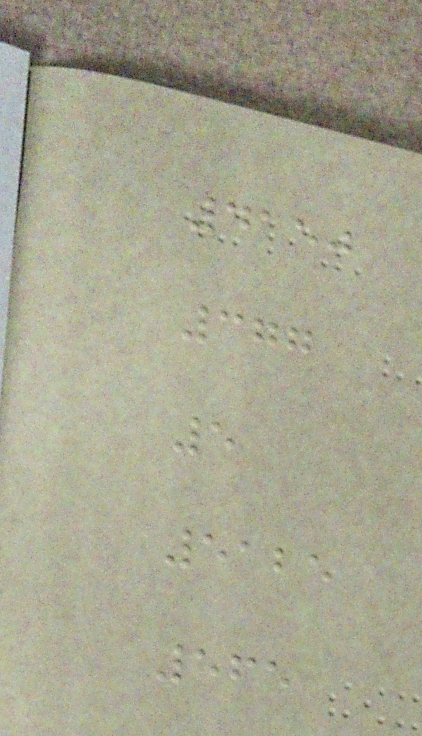4150
377
5
5125
565
